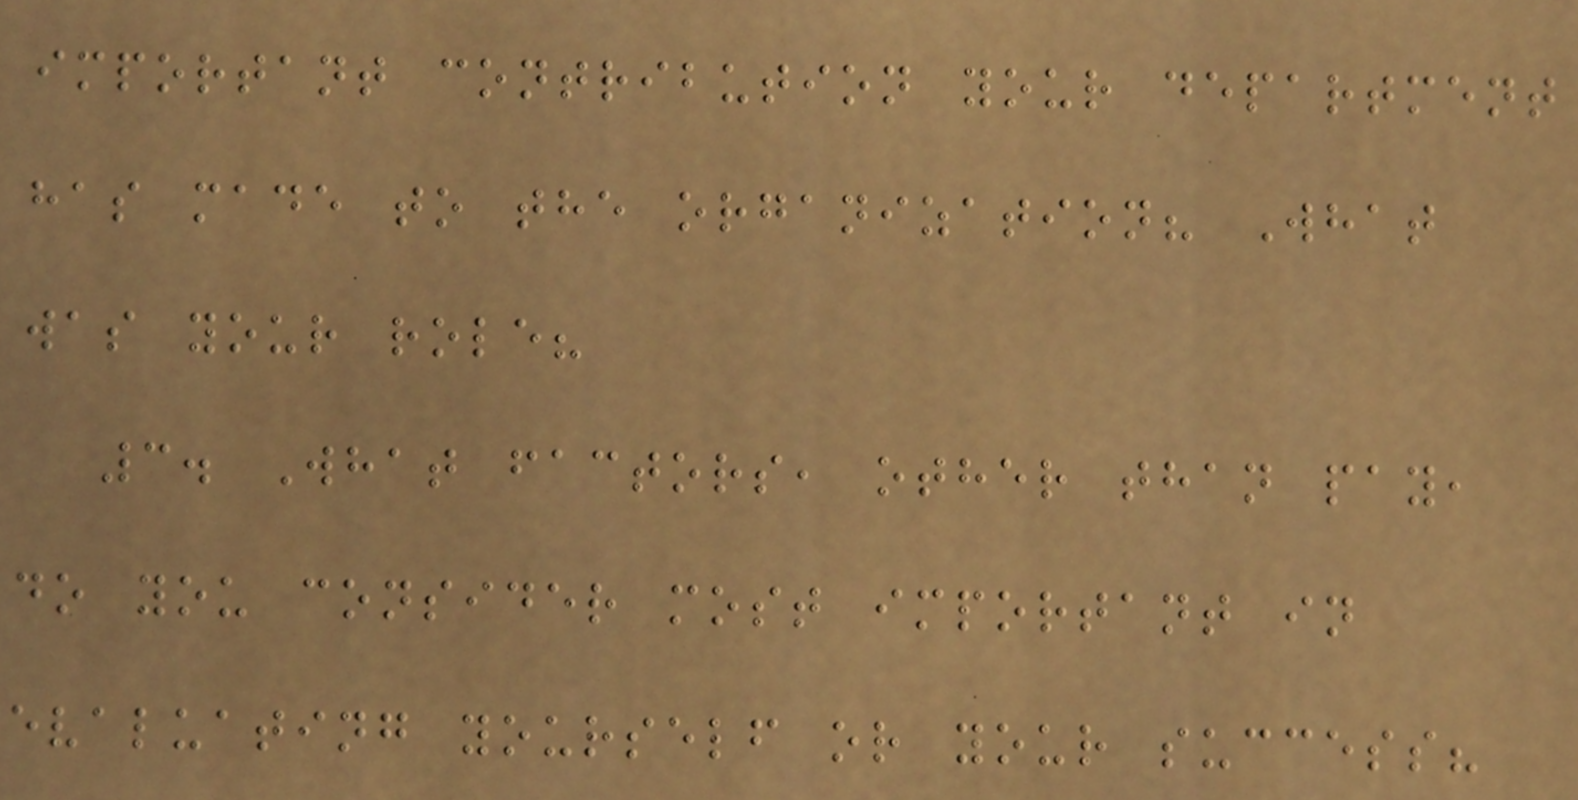important contribution your department
has made to the organization? What
was your role?
3. What factors, other than pay,
do you consider most important in
evaluating yourself or your success?
